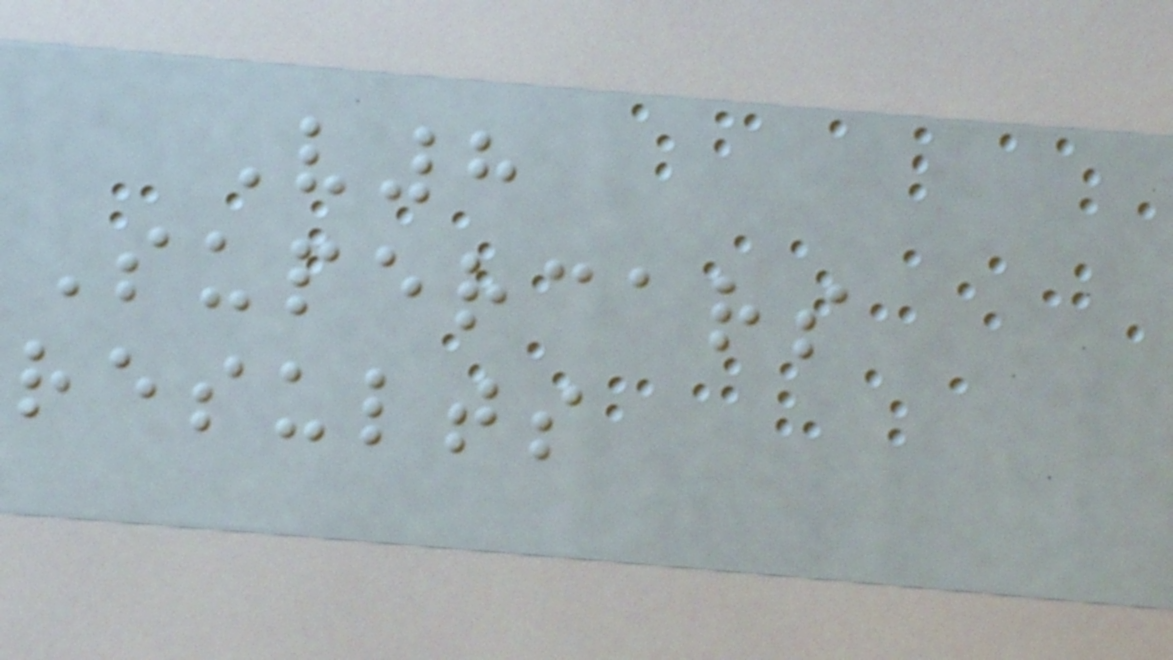V8
Supercars
results
